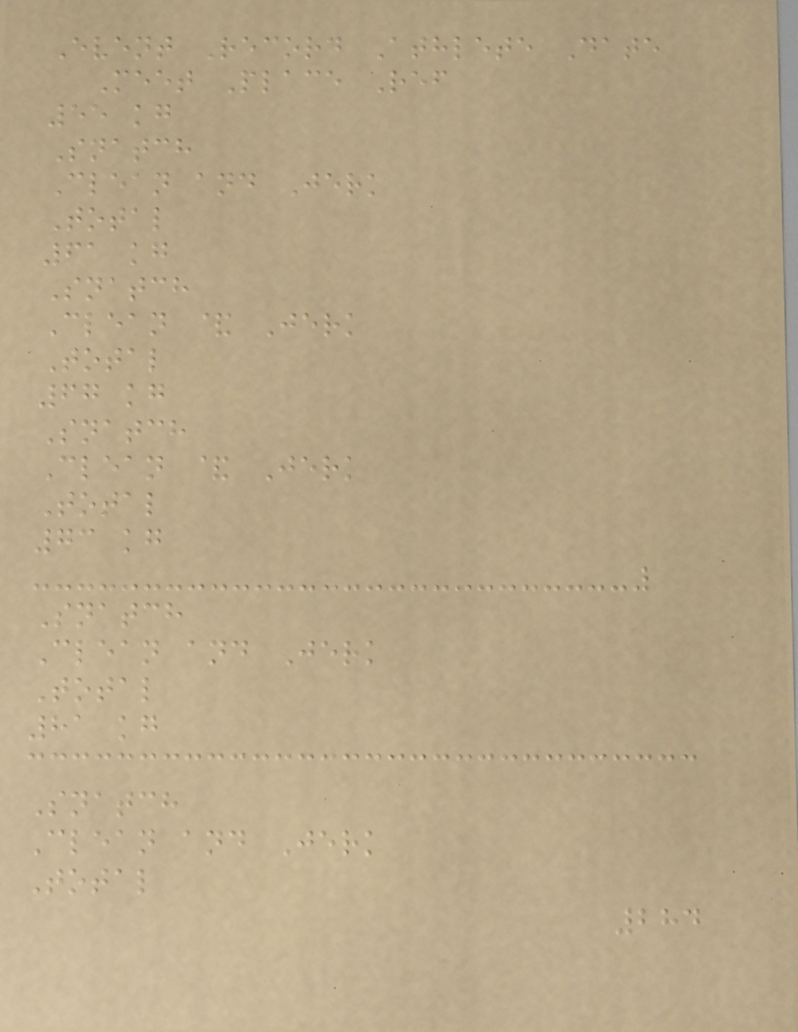Event Record Athlete Date
Meet Place Ref
55 kg
Snatch
Clean and Jerk
Total
61 kg
Snatch
Clean & Jerk
Total
67 kg
Snatch
Clean & Jerk
Total
73 kg
Snatch
Clean and Jerk
Total
81 kg
Snatch
Clean and Jerk
Total
284
